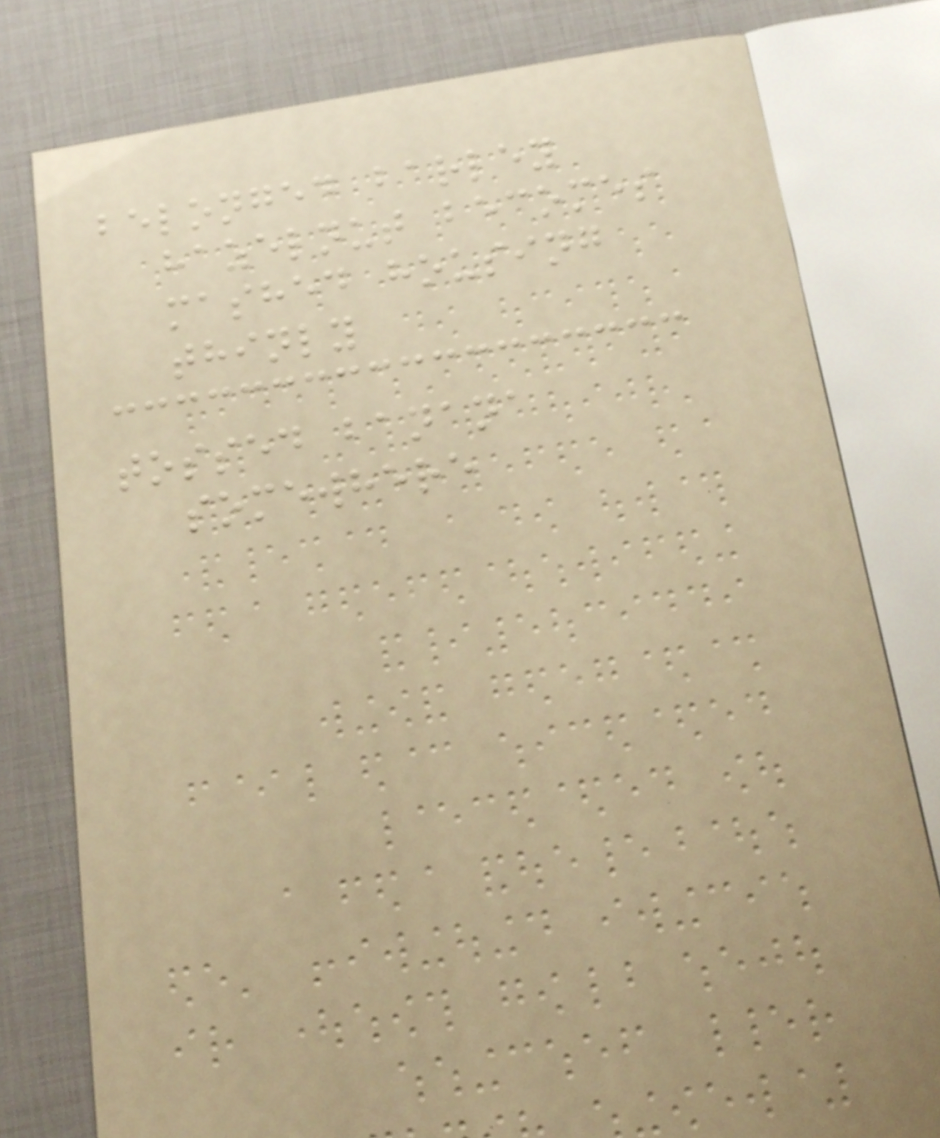belonged barley
hazelnut becomes
mashed housing
thinly
tossed banana
somewhere
